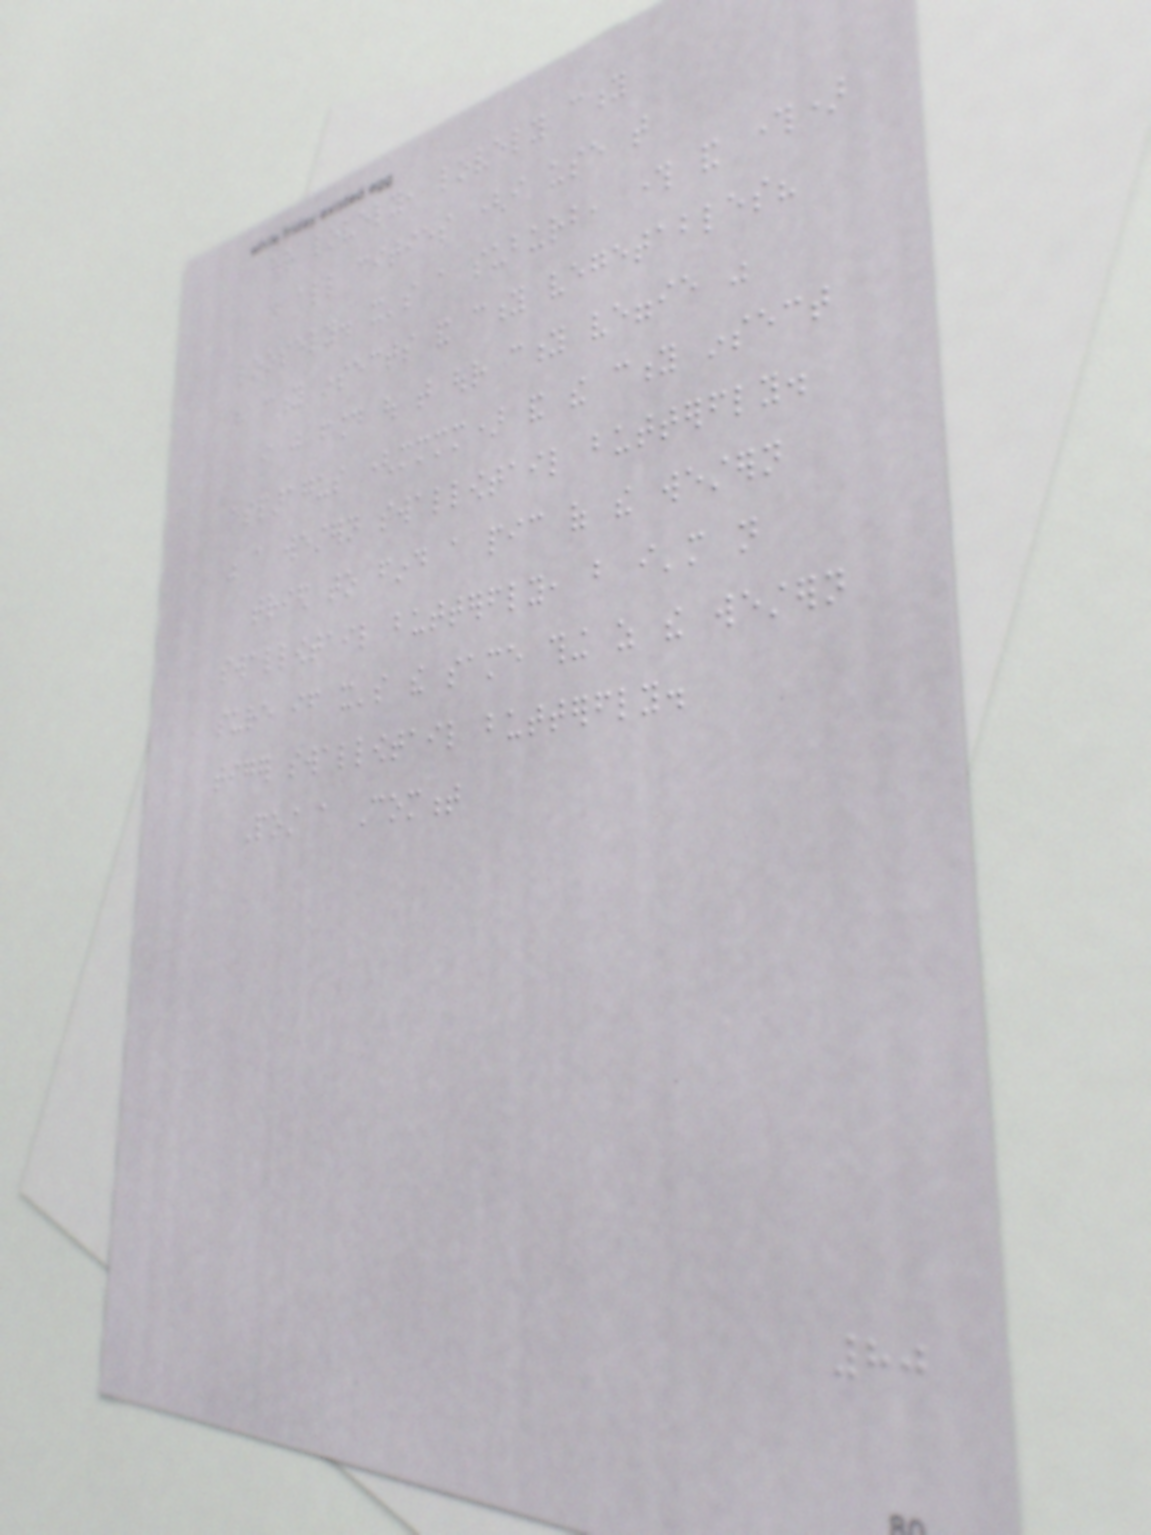our lovely, lovely city
do all cities (i use that
loosely. it's a suburb, through and through)
have city insects and city vegetables?
i just found out that our city veggie was
asparagus (mmmm) and the city insect
was a western swallowtail butterfly.
tried to find a pic of the western
swallowtail butterfly, but i'm not
sure if it's the same thing as the western
tiger swallowtail butterfly.
Post a Comment
80
